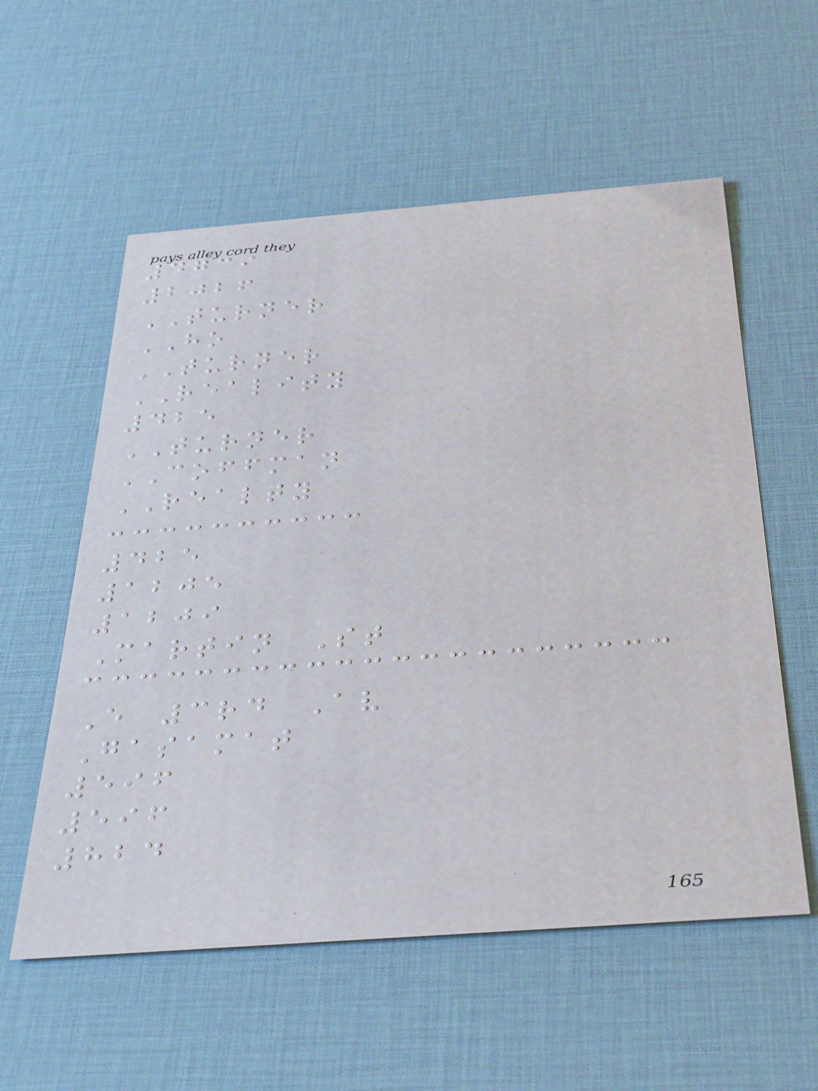4739
2026
TURNER
HO
TURNER
REALITY
425
TURNER
COFFMAN
REALTY
425
1205
1209
Martin St
E 3rd Av
Gasamat
596
596
824
